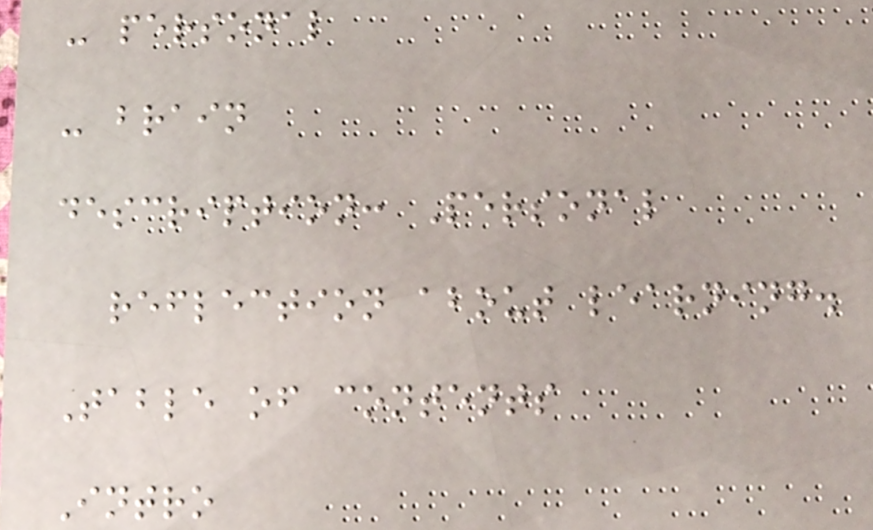- personal
- brain
description: Personal
reflection about learning.
Table of contents
Intro
